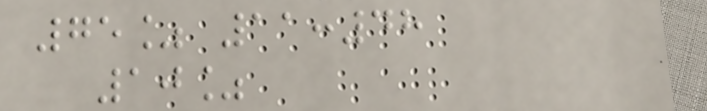75% 11:48
10%
